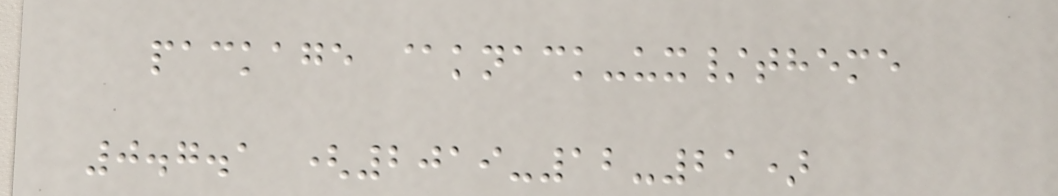package @knack-ux/theme
0.7.1 (2019-12-21)
